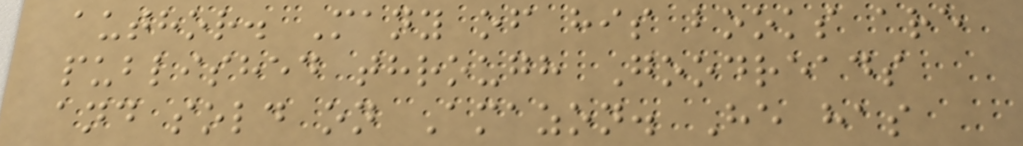author. Many of his books are
published through Goodreads
and sold on Amazon. He has
